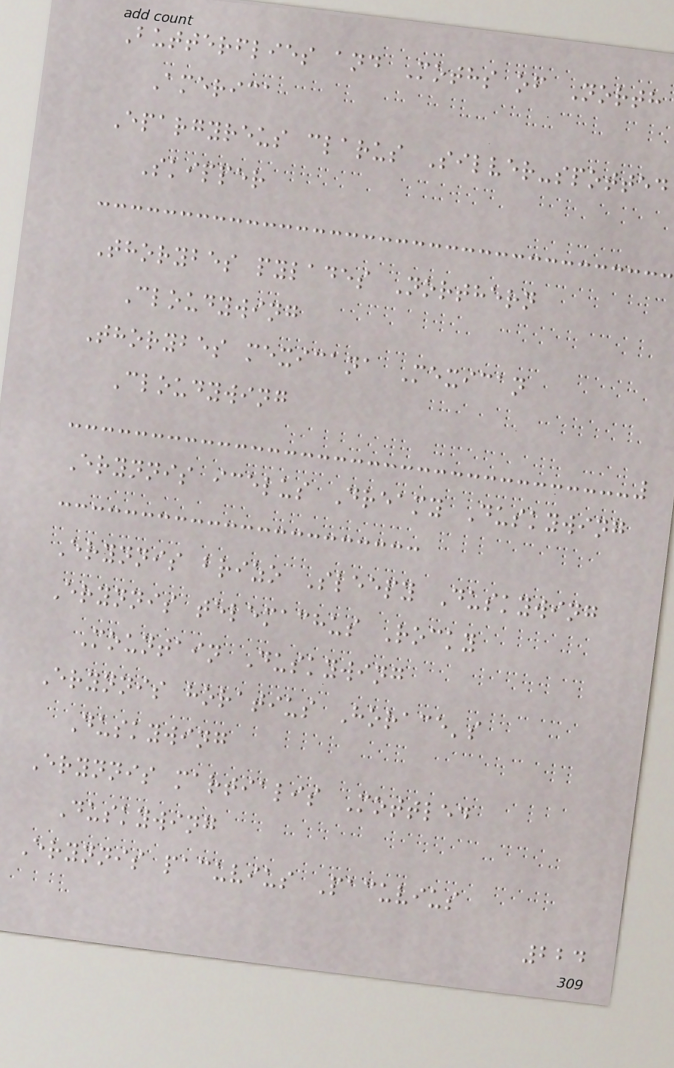Butterflies and Moths of North
America
Epargyreus clarus Silver-spotted
Skipper
Thorybes pylades Northern
Cloudywing
Thorybes mexicana Mexican
Cloudywing
Erynnis icelus Dreamy Duskywing
Erynnis brizo Sleepy Duskywing
Erynnis telemachus Rocky
Mountain Duskywing
Erynnis horatius Horace's
Duskywing
Erynnis martialis Mottled
Duskywing
Erynnis pacuvius Pacuvius
224
